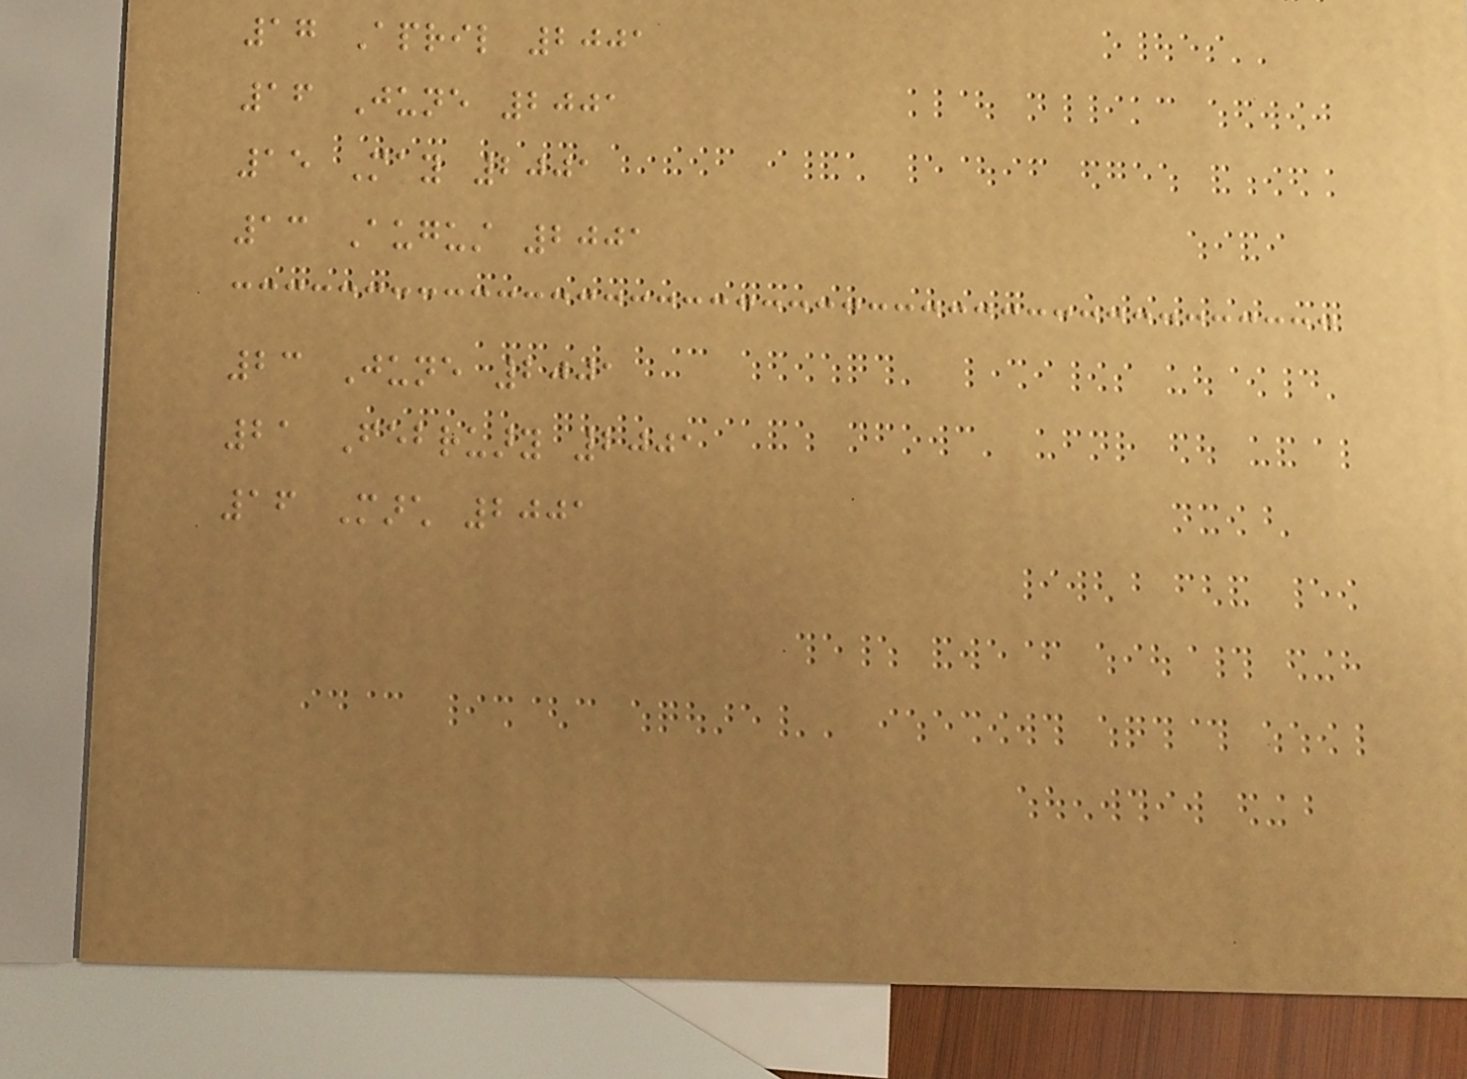17 April 2001
16 June 2001
15 May 2001
13 August 2001
23 June 2001
21 February 2001
16 March 2001
